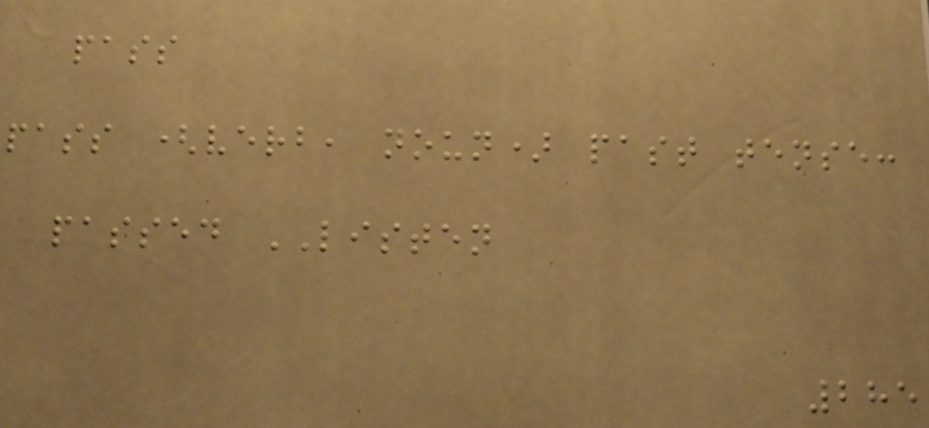pass
pass (verb, noun) past tense:
passed LISTEN
285
